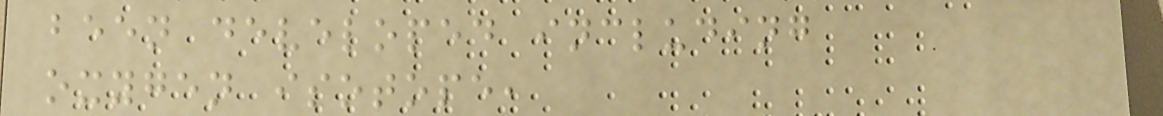been developed including
oxygen isotope,
